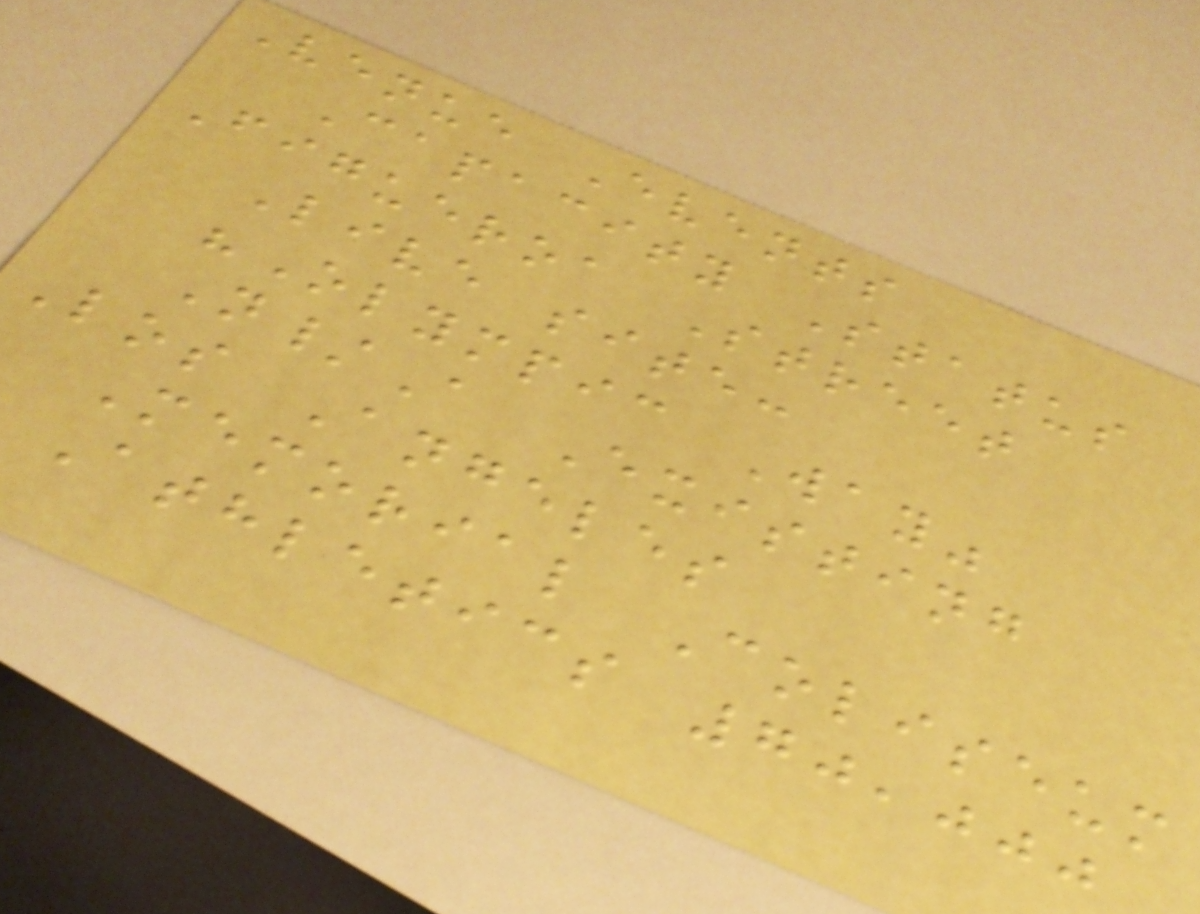Venue Events
Capacity Status
Figueroa Street
Live site:
"Olympic Way"
N/A Existing
Los Angeles
Memorial Coliseum
Athletics 70,000
